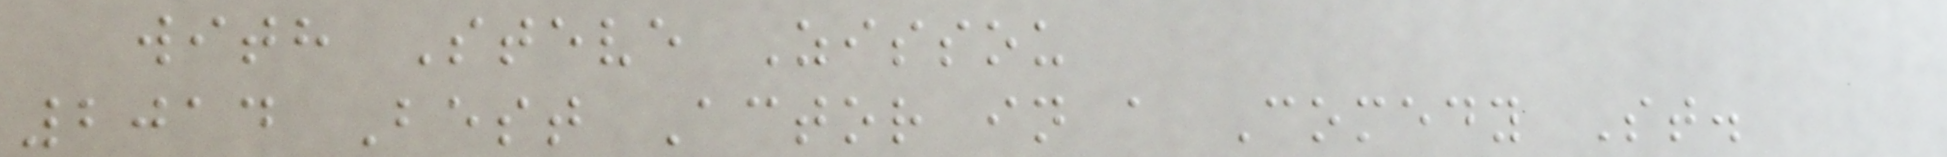with Steve Zissou
2014 Best Actor in a Comedy St.
